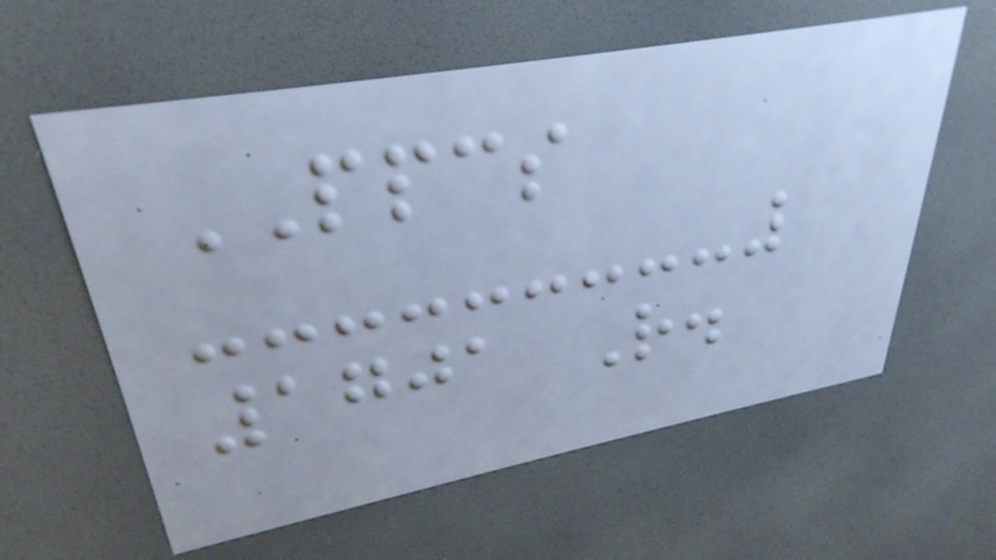PPCS
1701 R.
